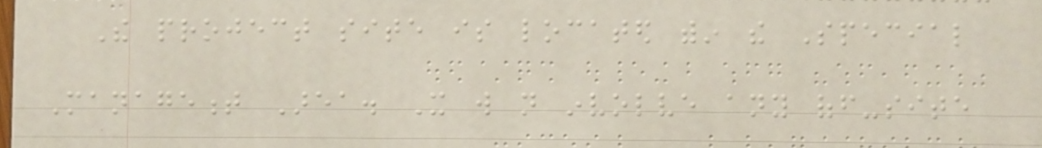The project site is located within the Special
Management Area. It will not involve any off-site
